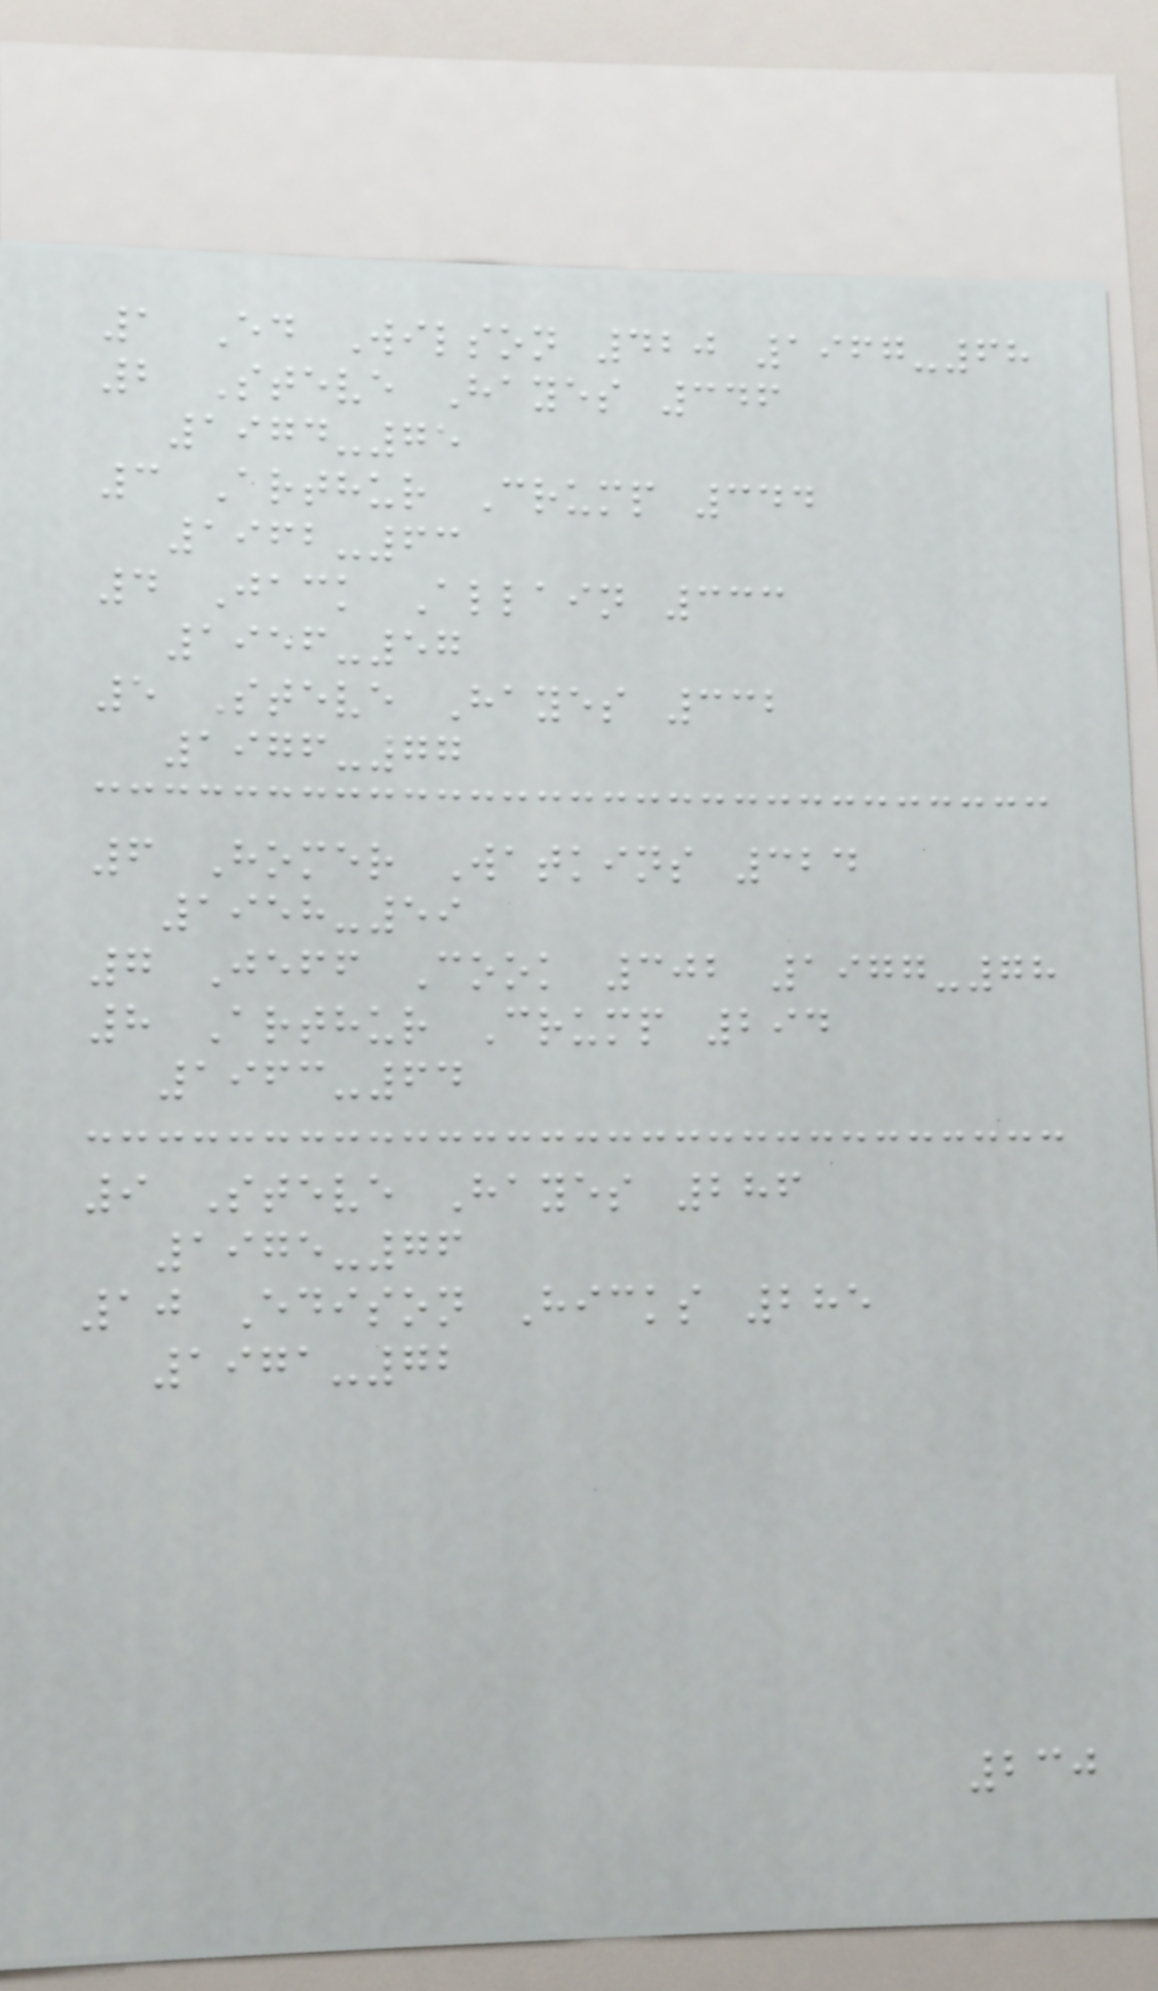1 Ed Wilson 420 1967-68
2 Steve Hayes 346
1974-75
3 Arthur Crump 344
1962-63
4 Jack Allain 333
1956-57
5 Steve Hayes 332
1976-77
6 Homer Watkins 324
1958-59
7 Jeff Cook 302 1977-78
8 Arthur Crump 294
1963-64
9 Steve Hayes 286
1975-76
10 Edison Hicks 285
1971-72
230
